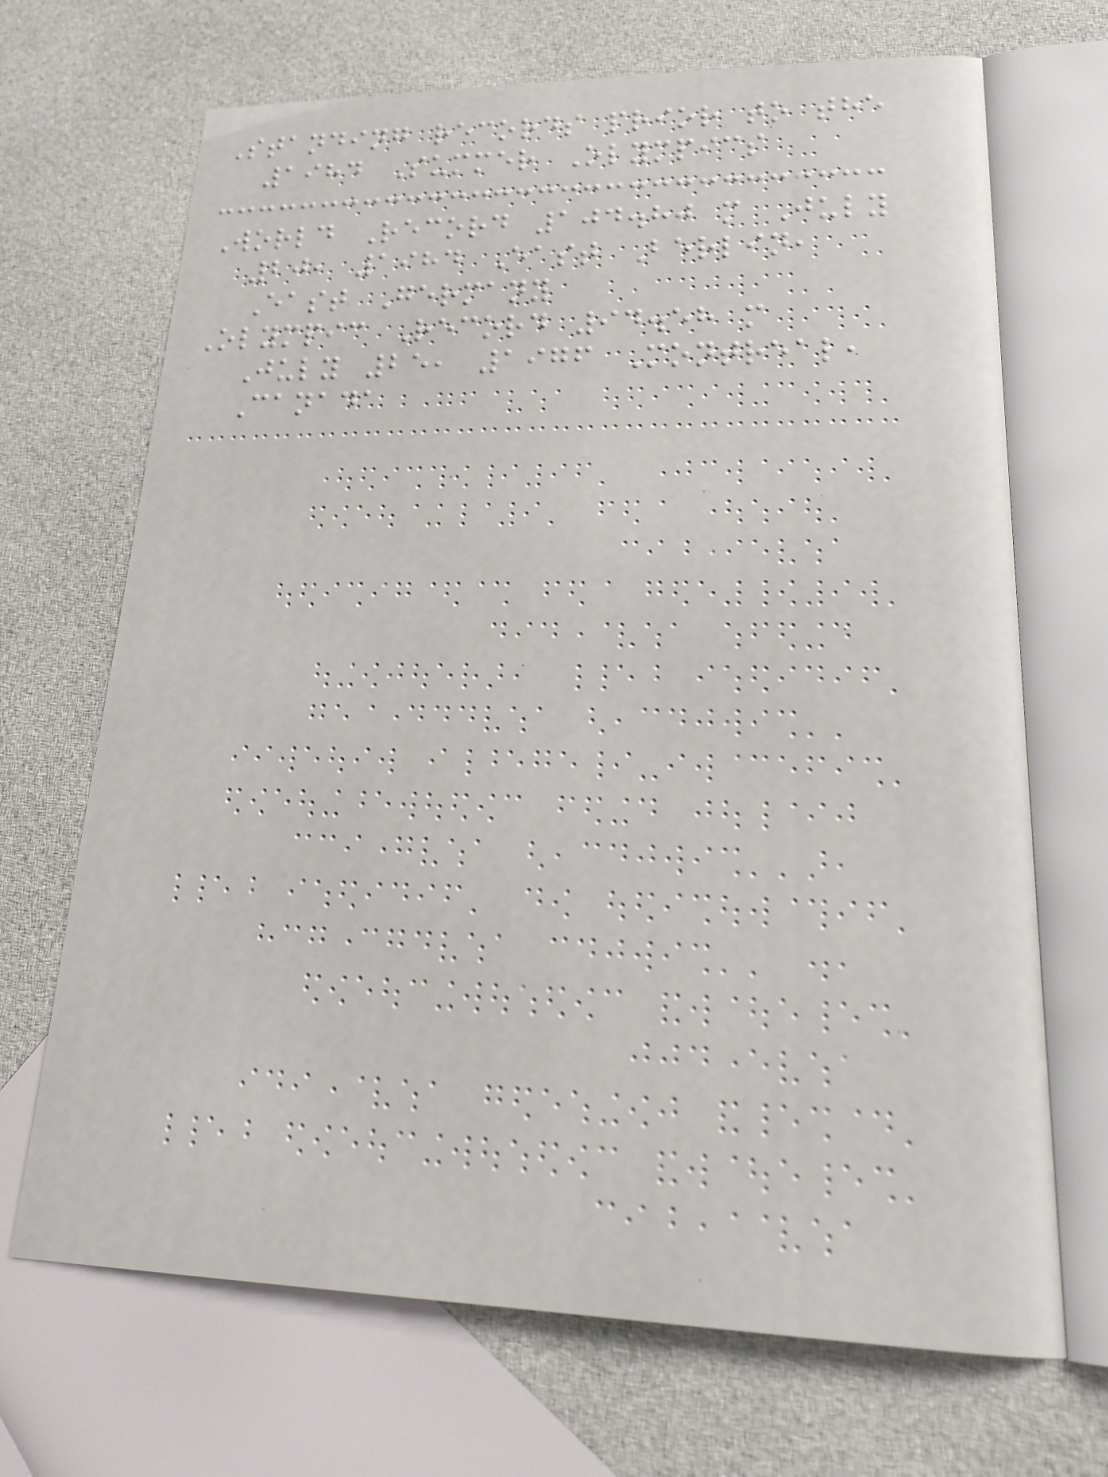Standing records prior to the
1984 Summer Olympics
World Record 104.80 m July
20, 1984 East Berlin,
East Germany
Olympic Record 94.58 m
July 25, 1976 Montreal,
Canada
